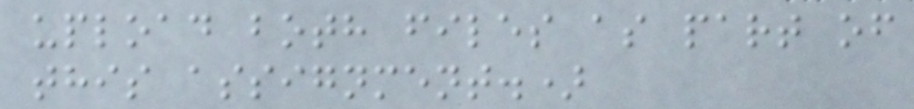upload both files as part of
this assignment.)
